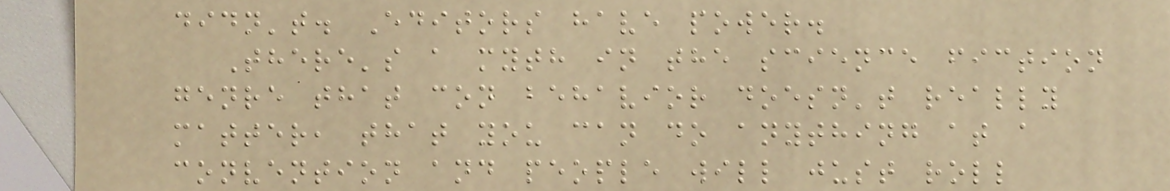didn't. Editors have power.
There's a myth in the science fiction
genre that con behavior doesn't really
matter, that you can do anything at a
convention and people will just roll
